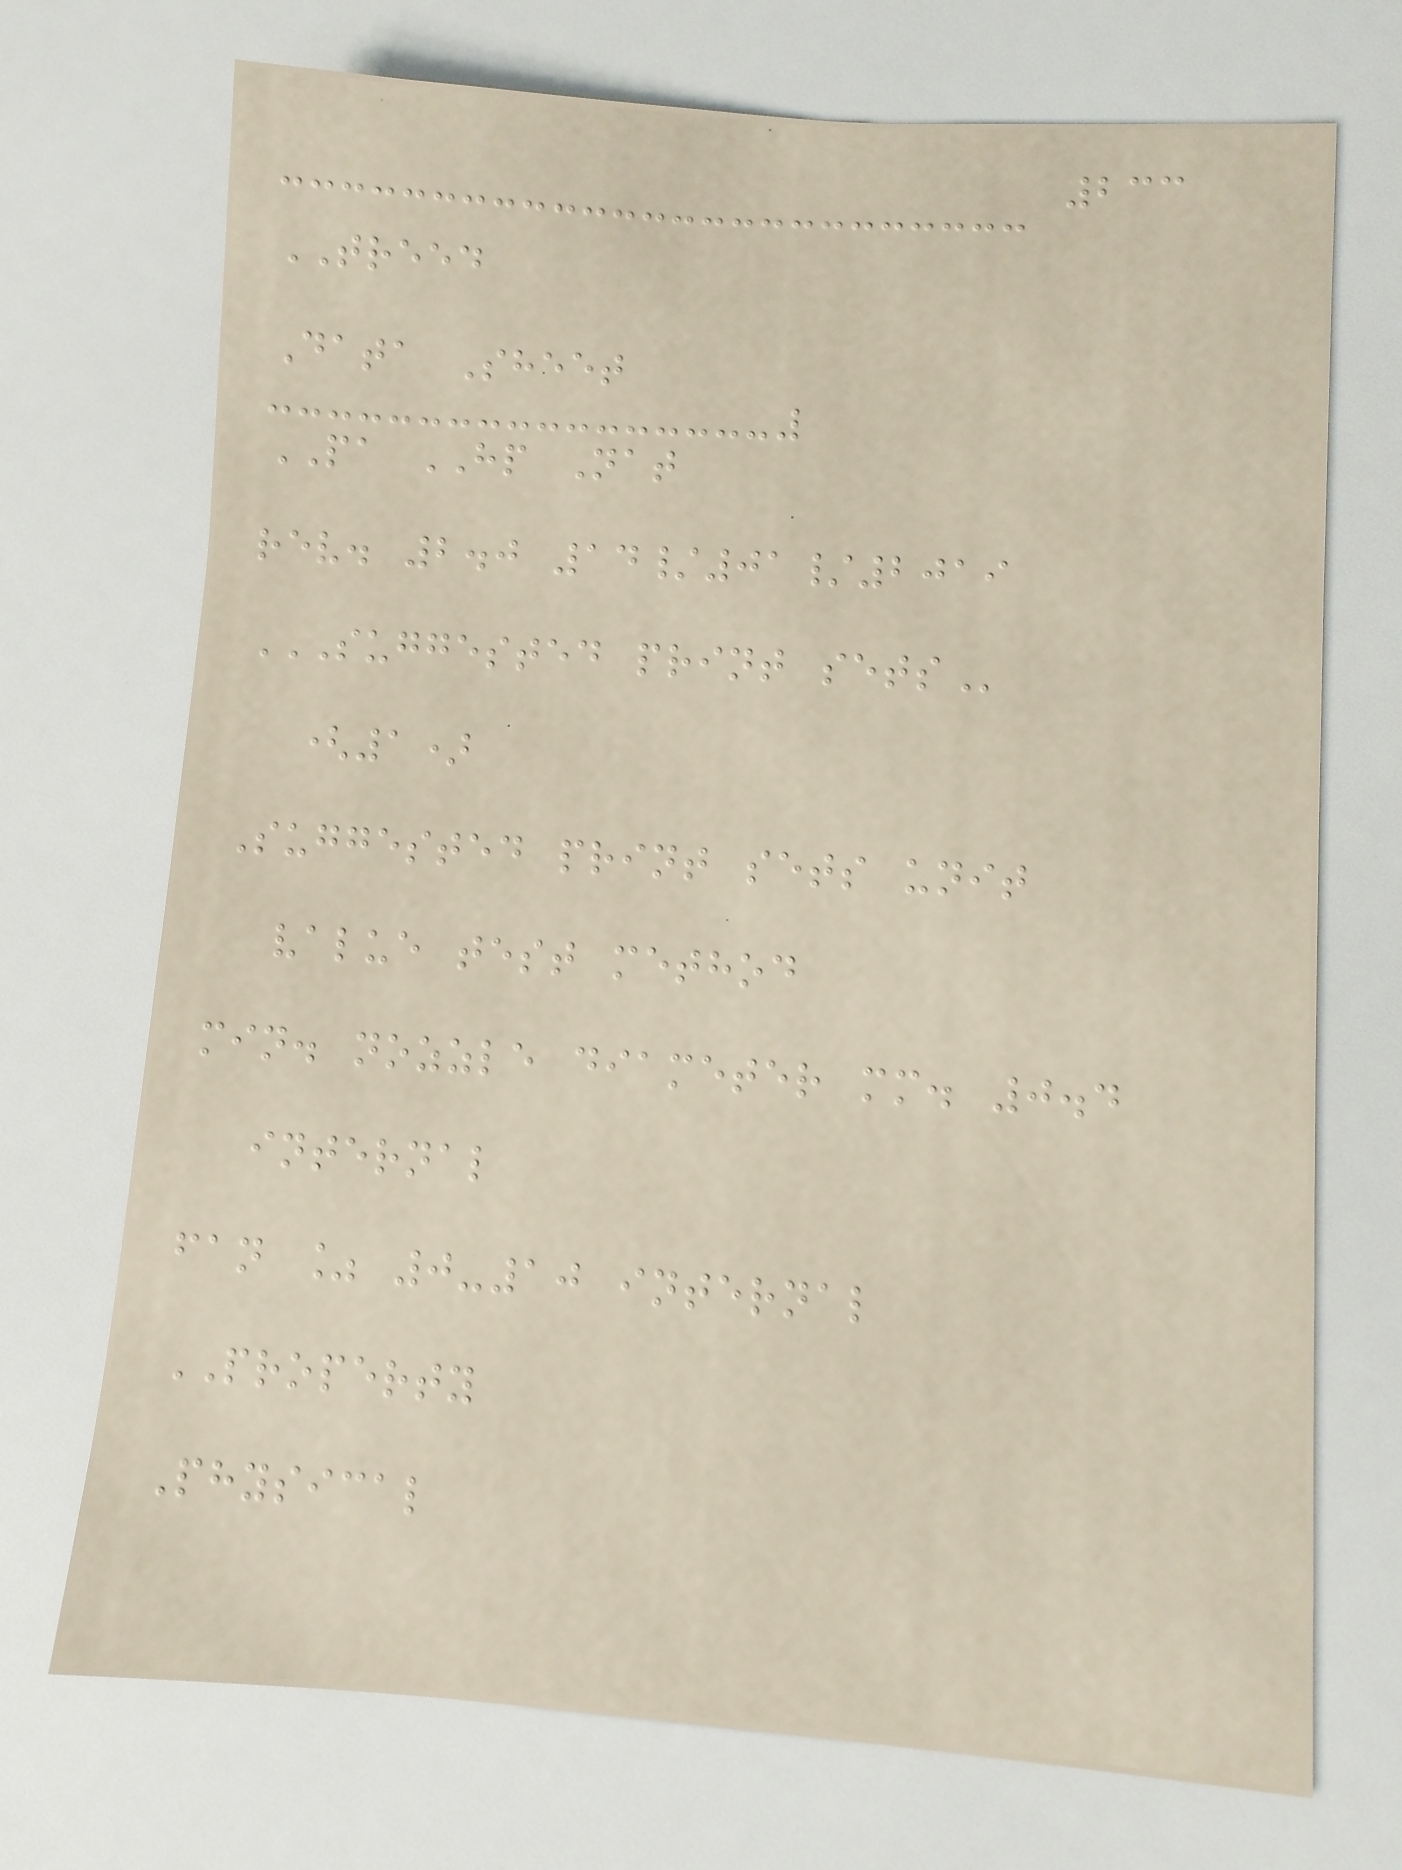233
TREED
Data Sheet
PA HP Nat
rev. 2.0 14/01/2019
SUGGESTED PRINT SETS
(1)
Suggested print sets unit
value test method
min. nozzle diameter mm. 0.4
internal
fan % 0-10 internal
PROPERTY
Physical
